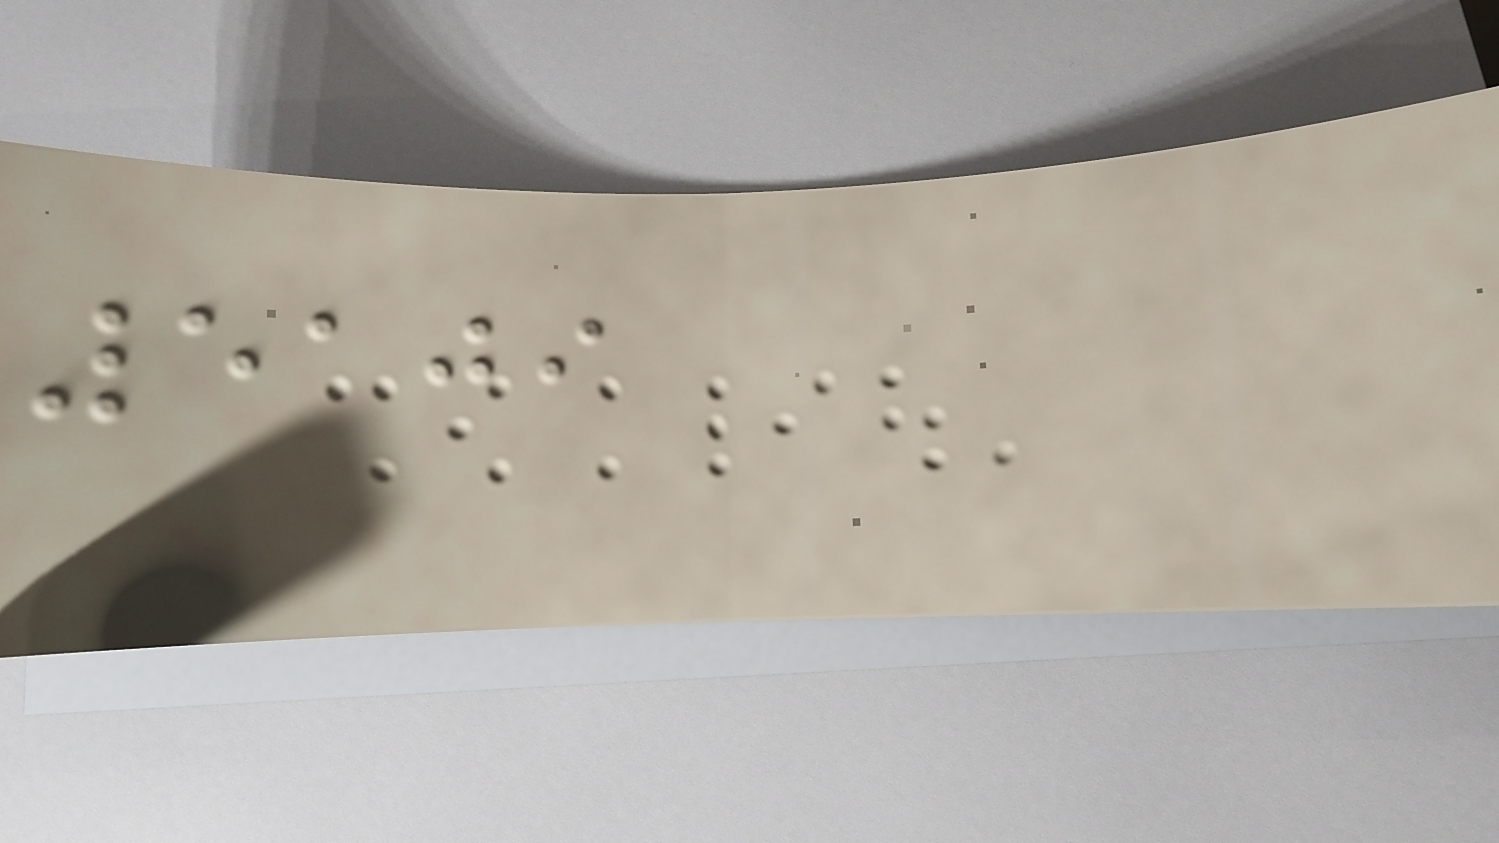5109
